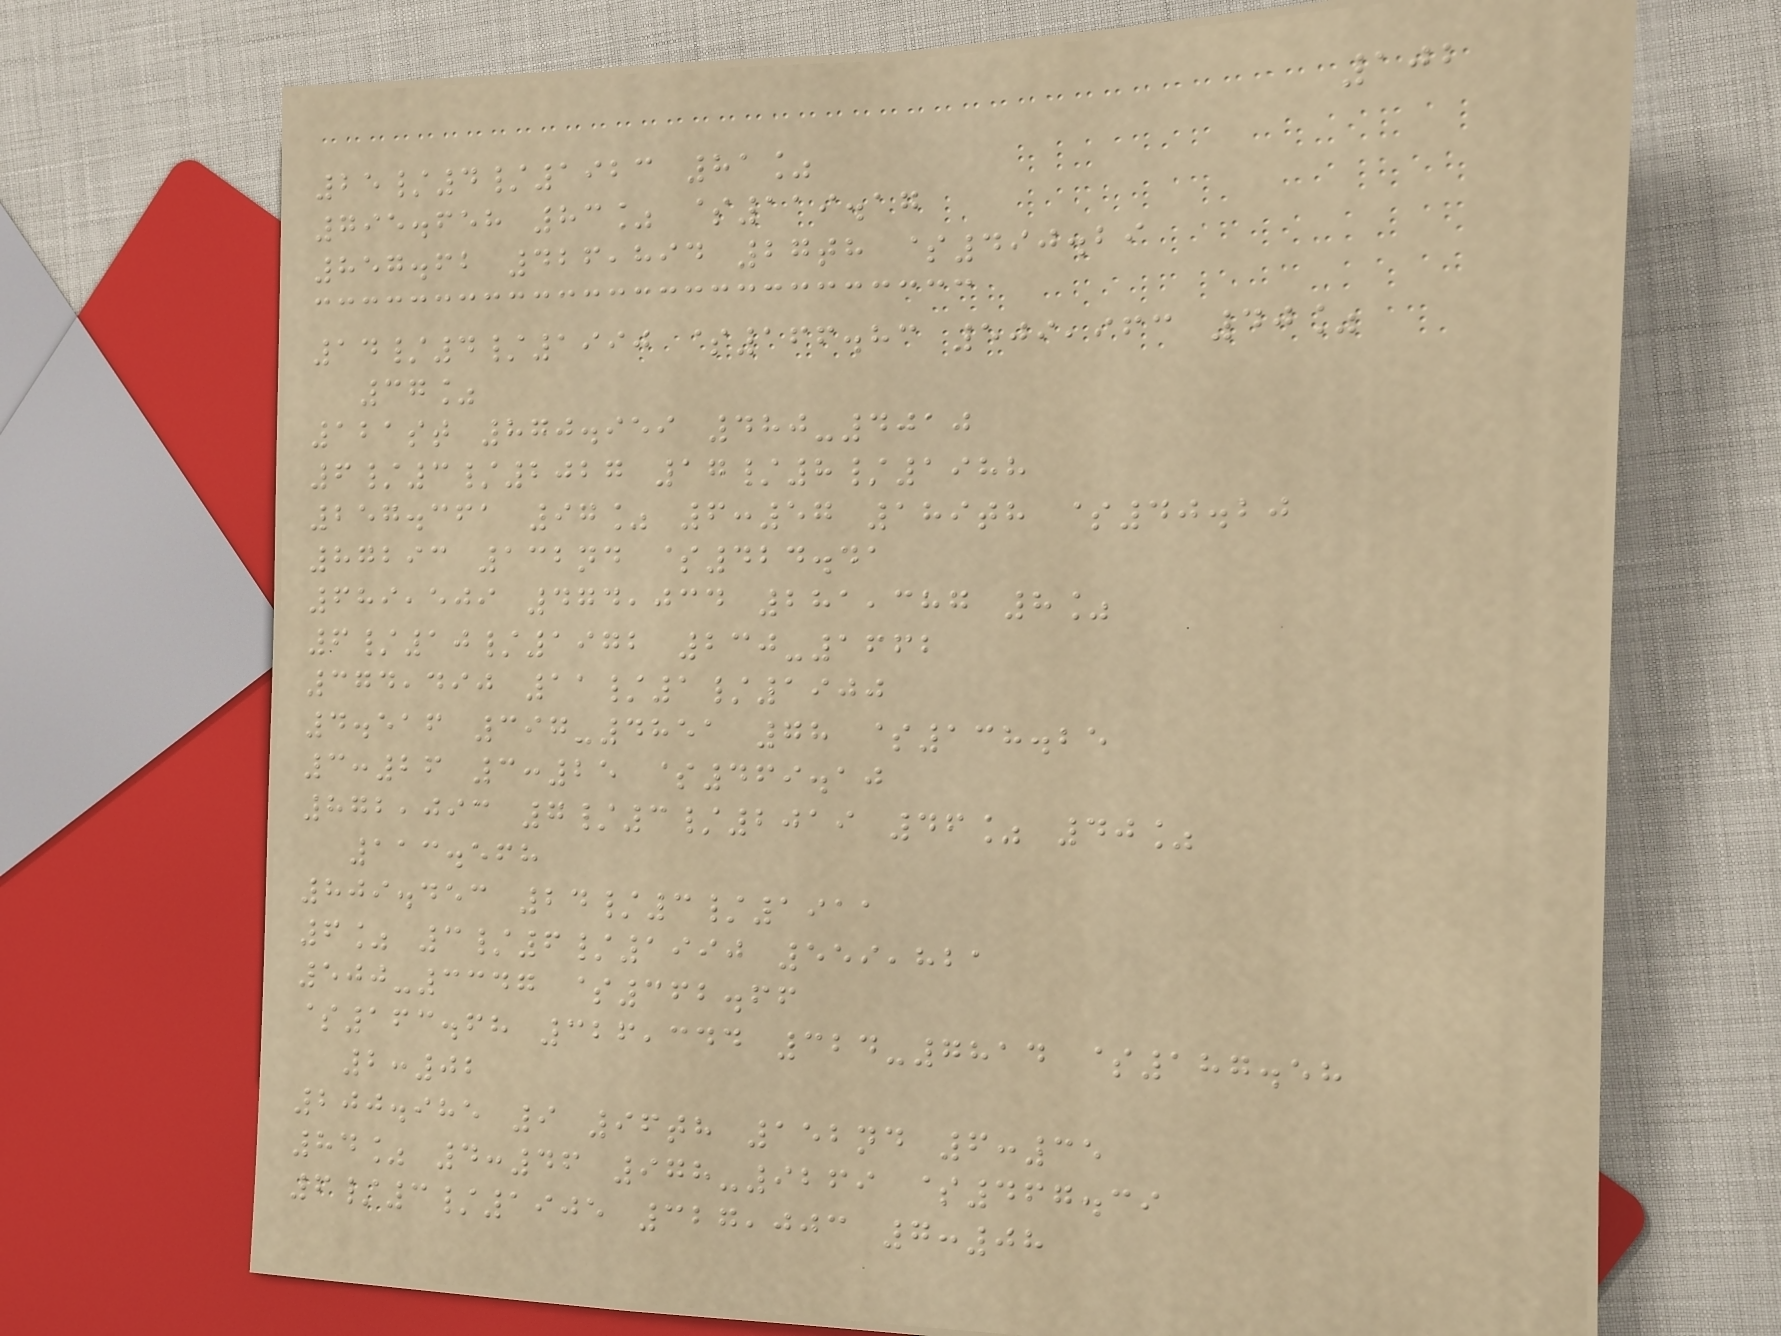102
25/4/1923 81%
795.658 83% $119.17
857.62 426,894 27th $490.29
14/4/1990 $166.83 509,963 40%
37%
121st 870.959 480-4010
6/3/2027 17/8/1988
257.361 97% 6:57 189th $40.20
87293 132nd $424.41
689,509 474,034 281,387 8%
6/10/1972 230-1662
374,490 11/1/1900
4.516 397-4851 78 $138.25
3:26 3:25 $469.10
872,093 7/3/2019 46% 40%
113.568
809.453 24/3/1911
6% 3/6/1990 559,821
500-3347 $362.66
$163.68 326,344 324-7814 $187.58
2:02
200.985 9 96th 152nd 6:35
84% 4:46 978-9269 $467.39
6/3/1905 327,003 7:08
